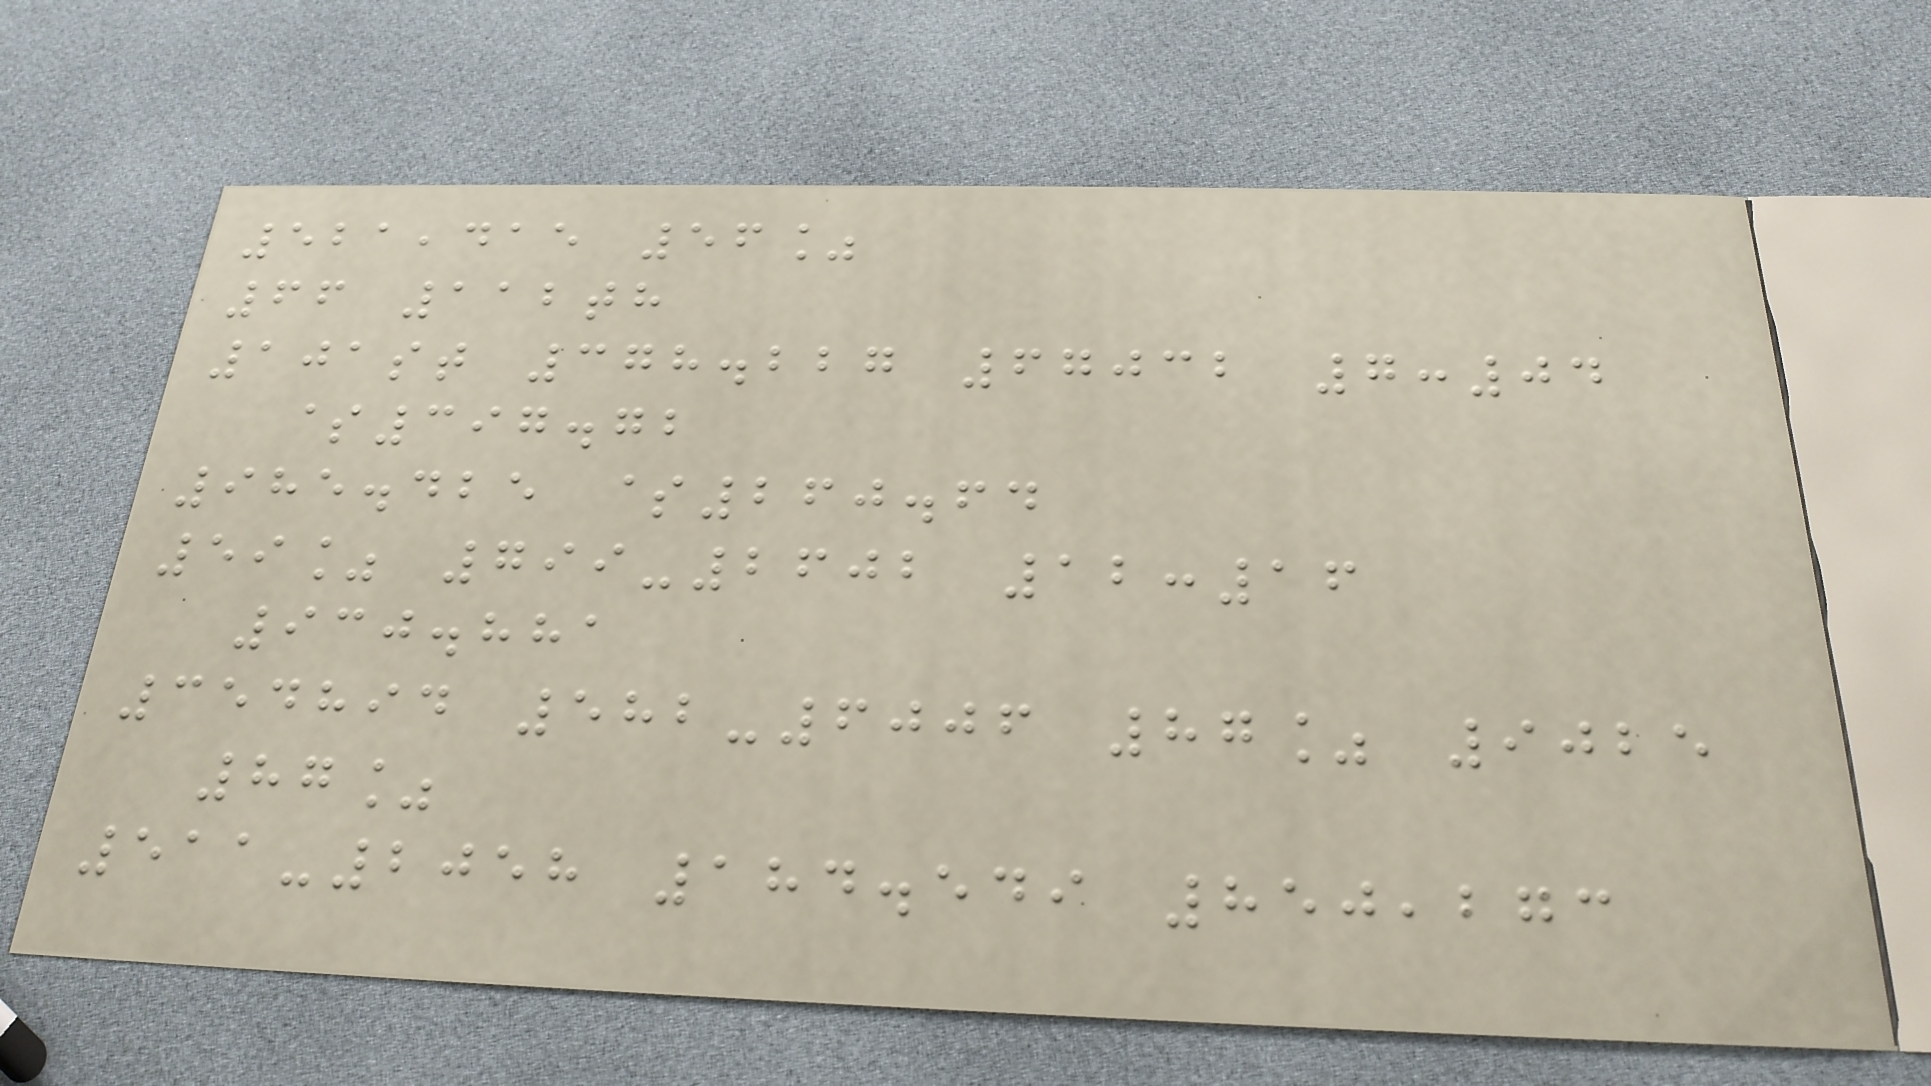521,415 56%
66 112th
101st 378.227 67032 7:04
$397.72
985.425 $260.64
59% 799-2602 12:16
930.881
354894 582-6006 87% 9025
87%
511-2058 184.549 850,273
